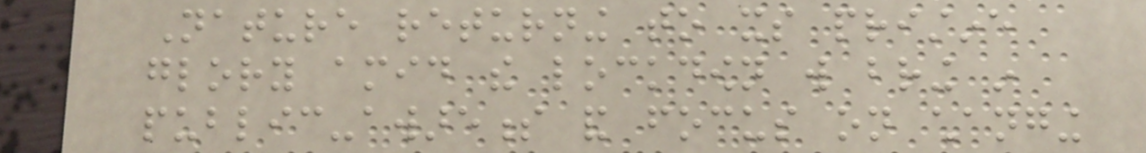Nature returning to its pristine
glory amid the lockdown will bring in
public-awareness and focus on changing
